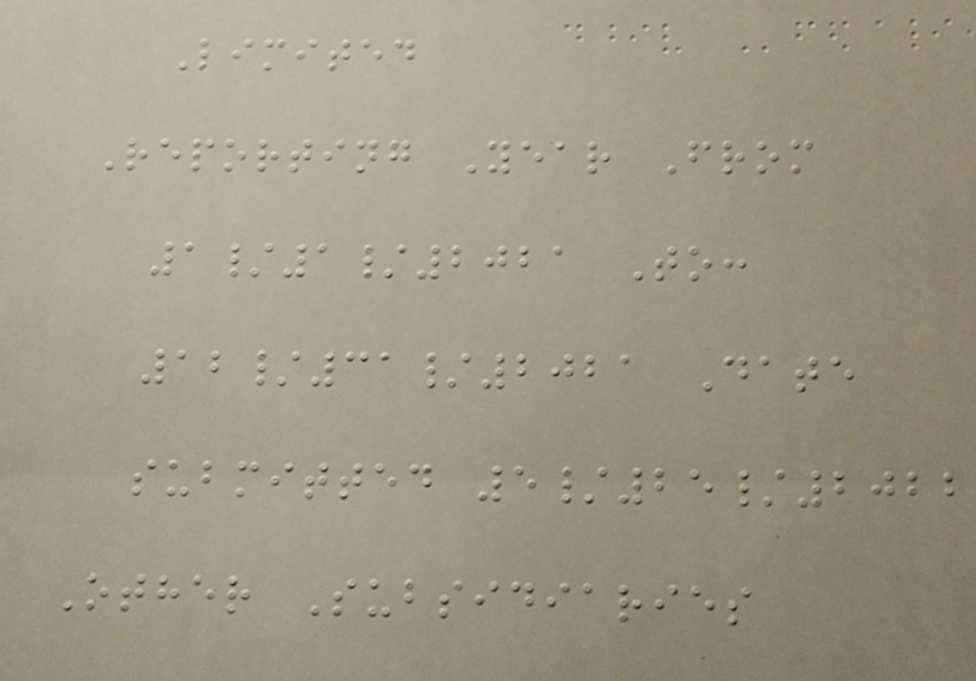Limited
Reporting Year From
1/1/2021 To:
12/31/2021 Date
submitted 5/25/2022
Other Subsidiaries
